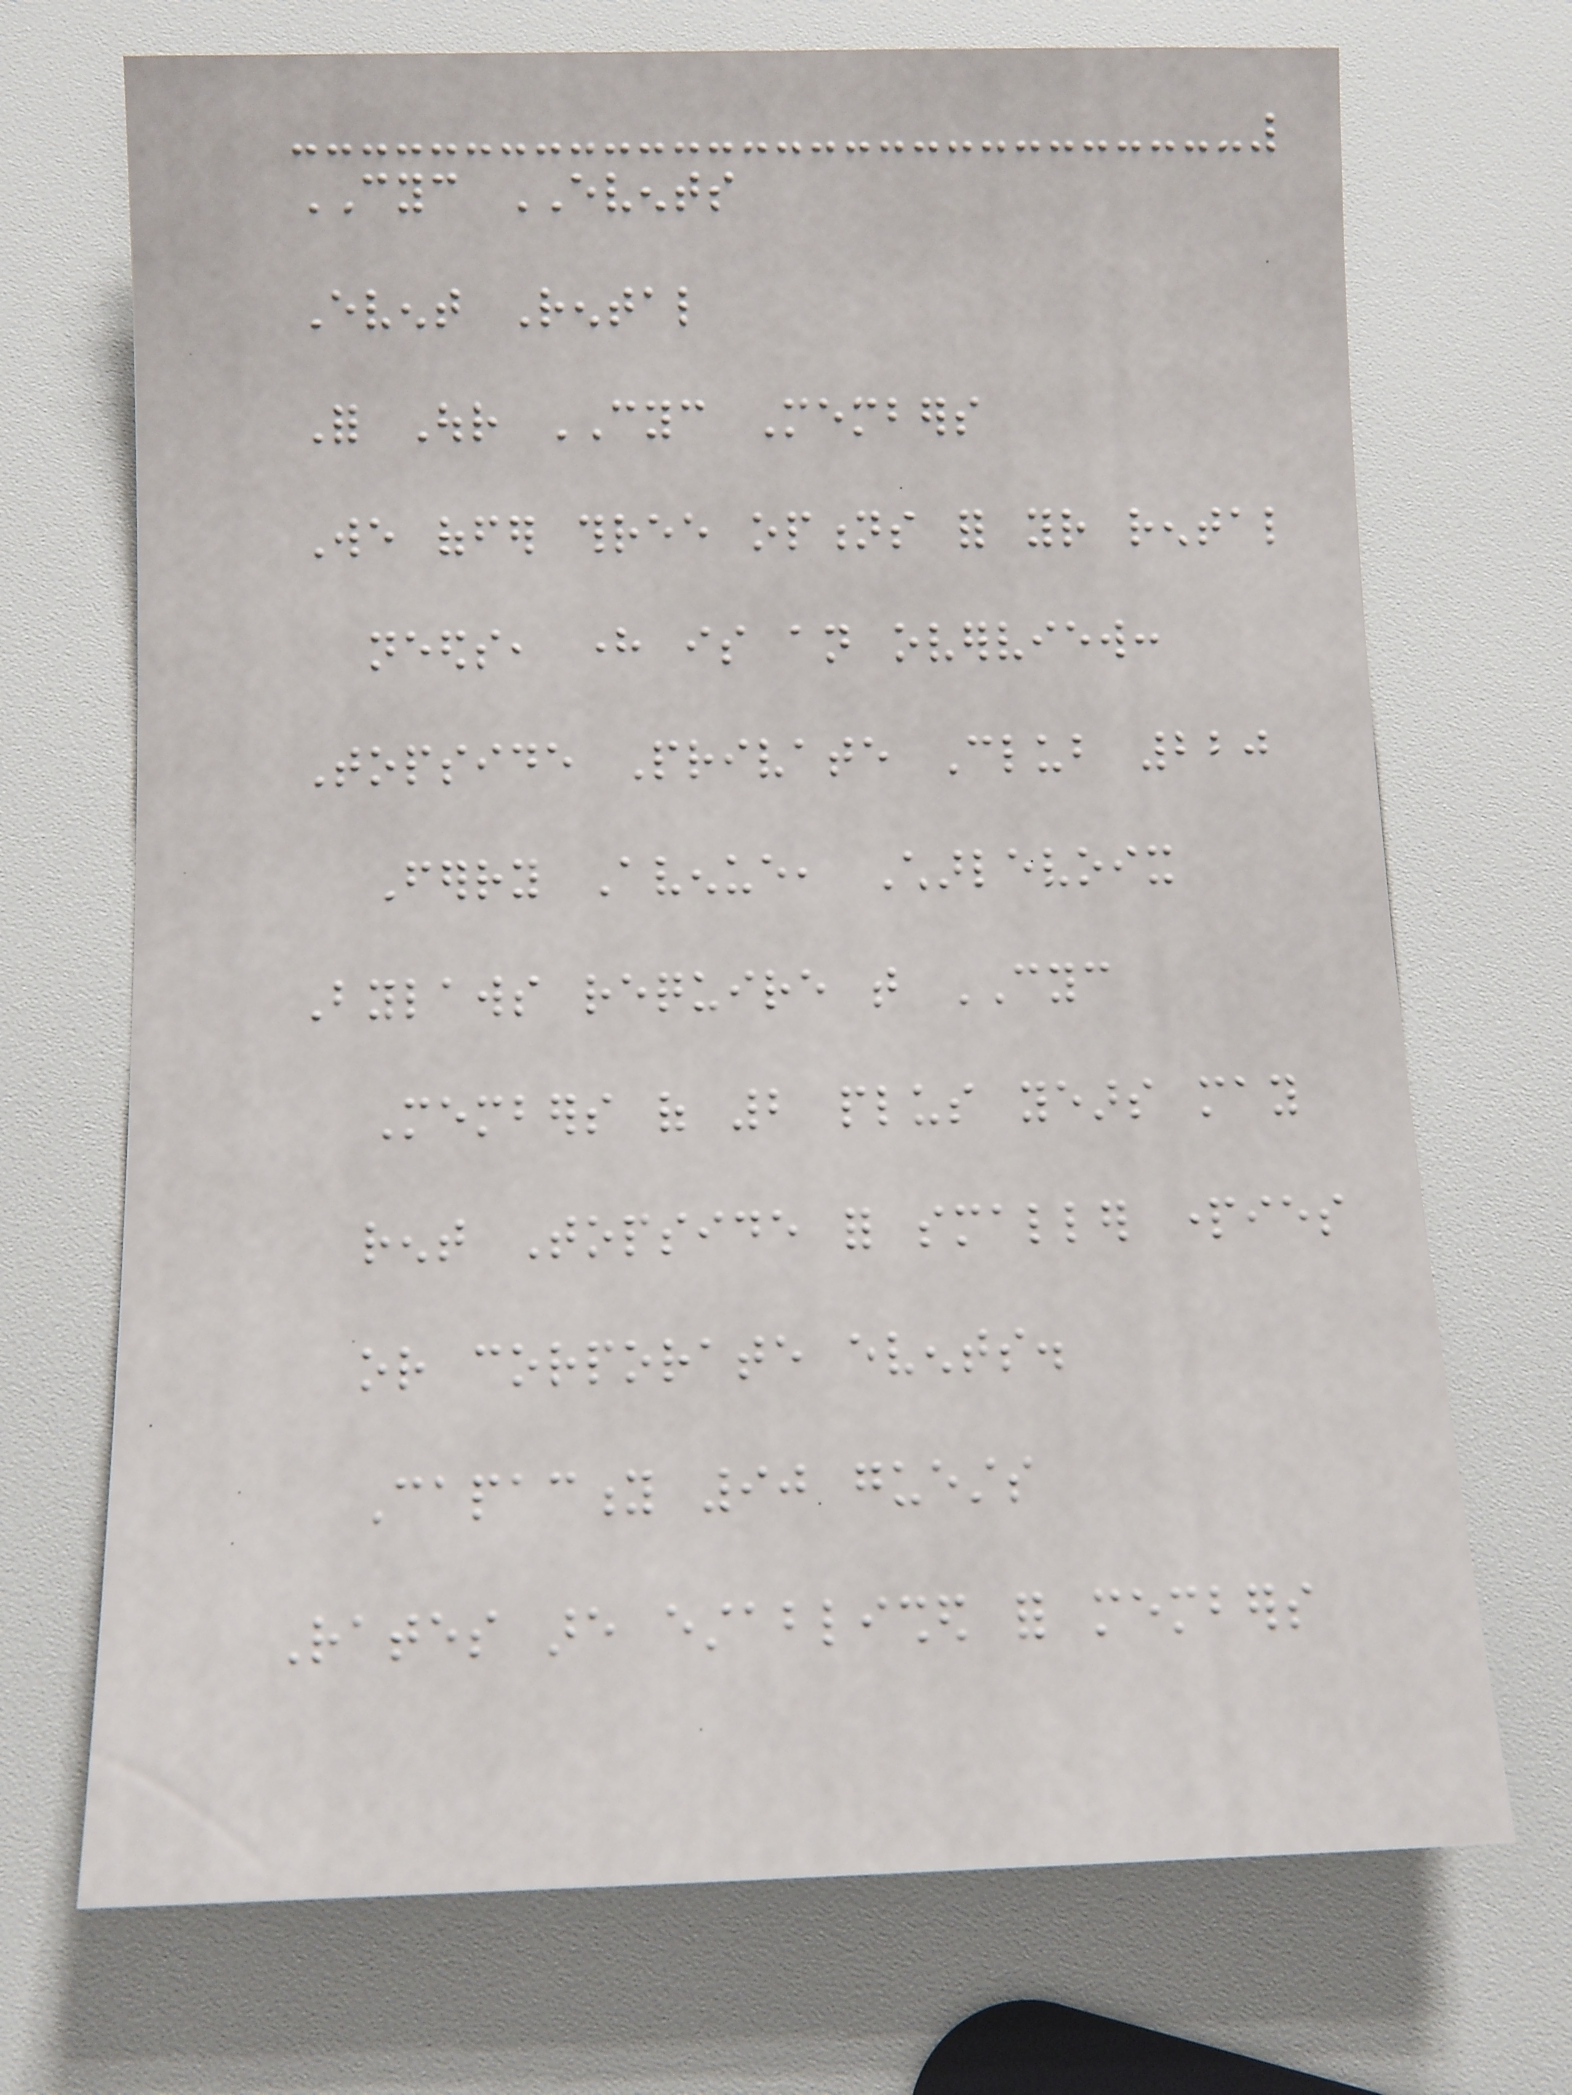CYC EVENTS
Event Rental
For Our CYC Members
We offer three options for your rental
needs, here is an overview:
Topside Private Club 220
Ferry Avenue, Charlevoix
Bylaws require that CYC
Members of 2 plus years may
rent Topside for smaller parties
or corporate events.
Capacity 90 guests
Rates are established for members
